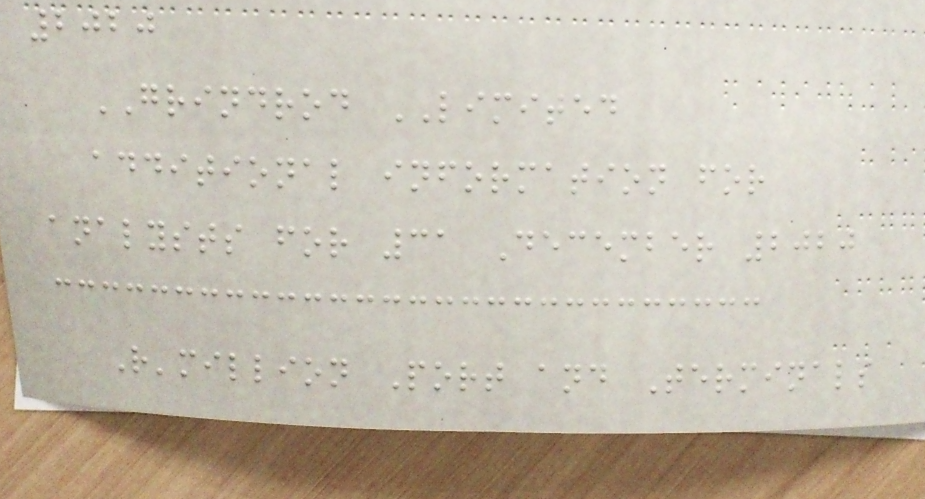2020
GRINDROD LIMITED
additional information for
analysts for 31 December 2020
R'million Port and Terminals
